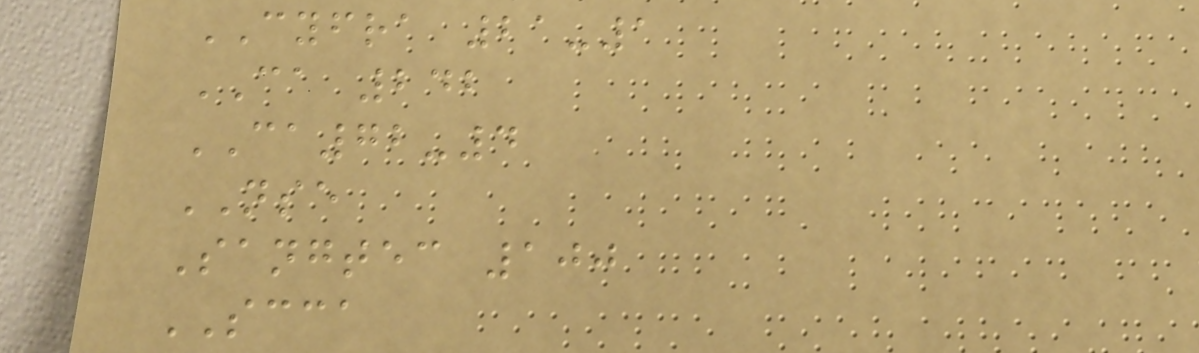CYFRA 21-1
CA 242
CA72-4
NSE
Sangtec 100
SCCA
